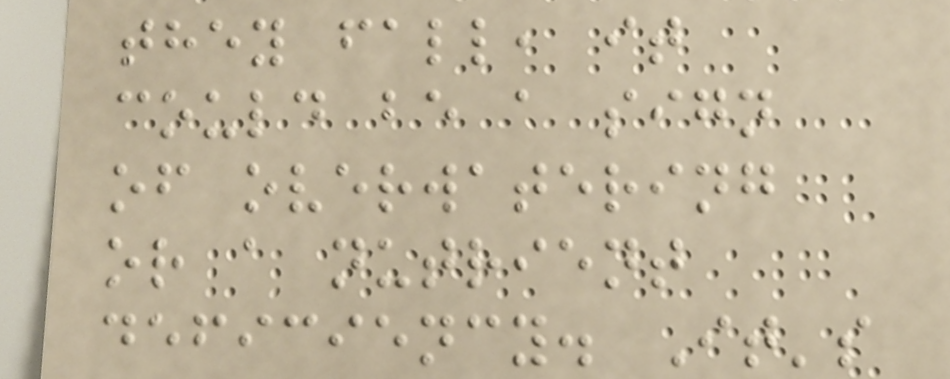they fall, it
could be a sign
of overwatering
or a nutrient
deficiency. It's
